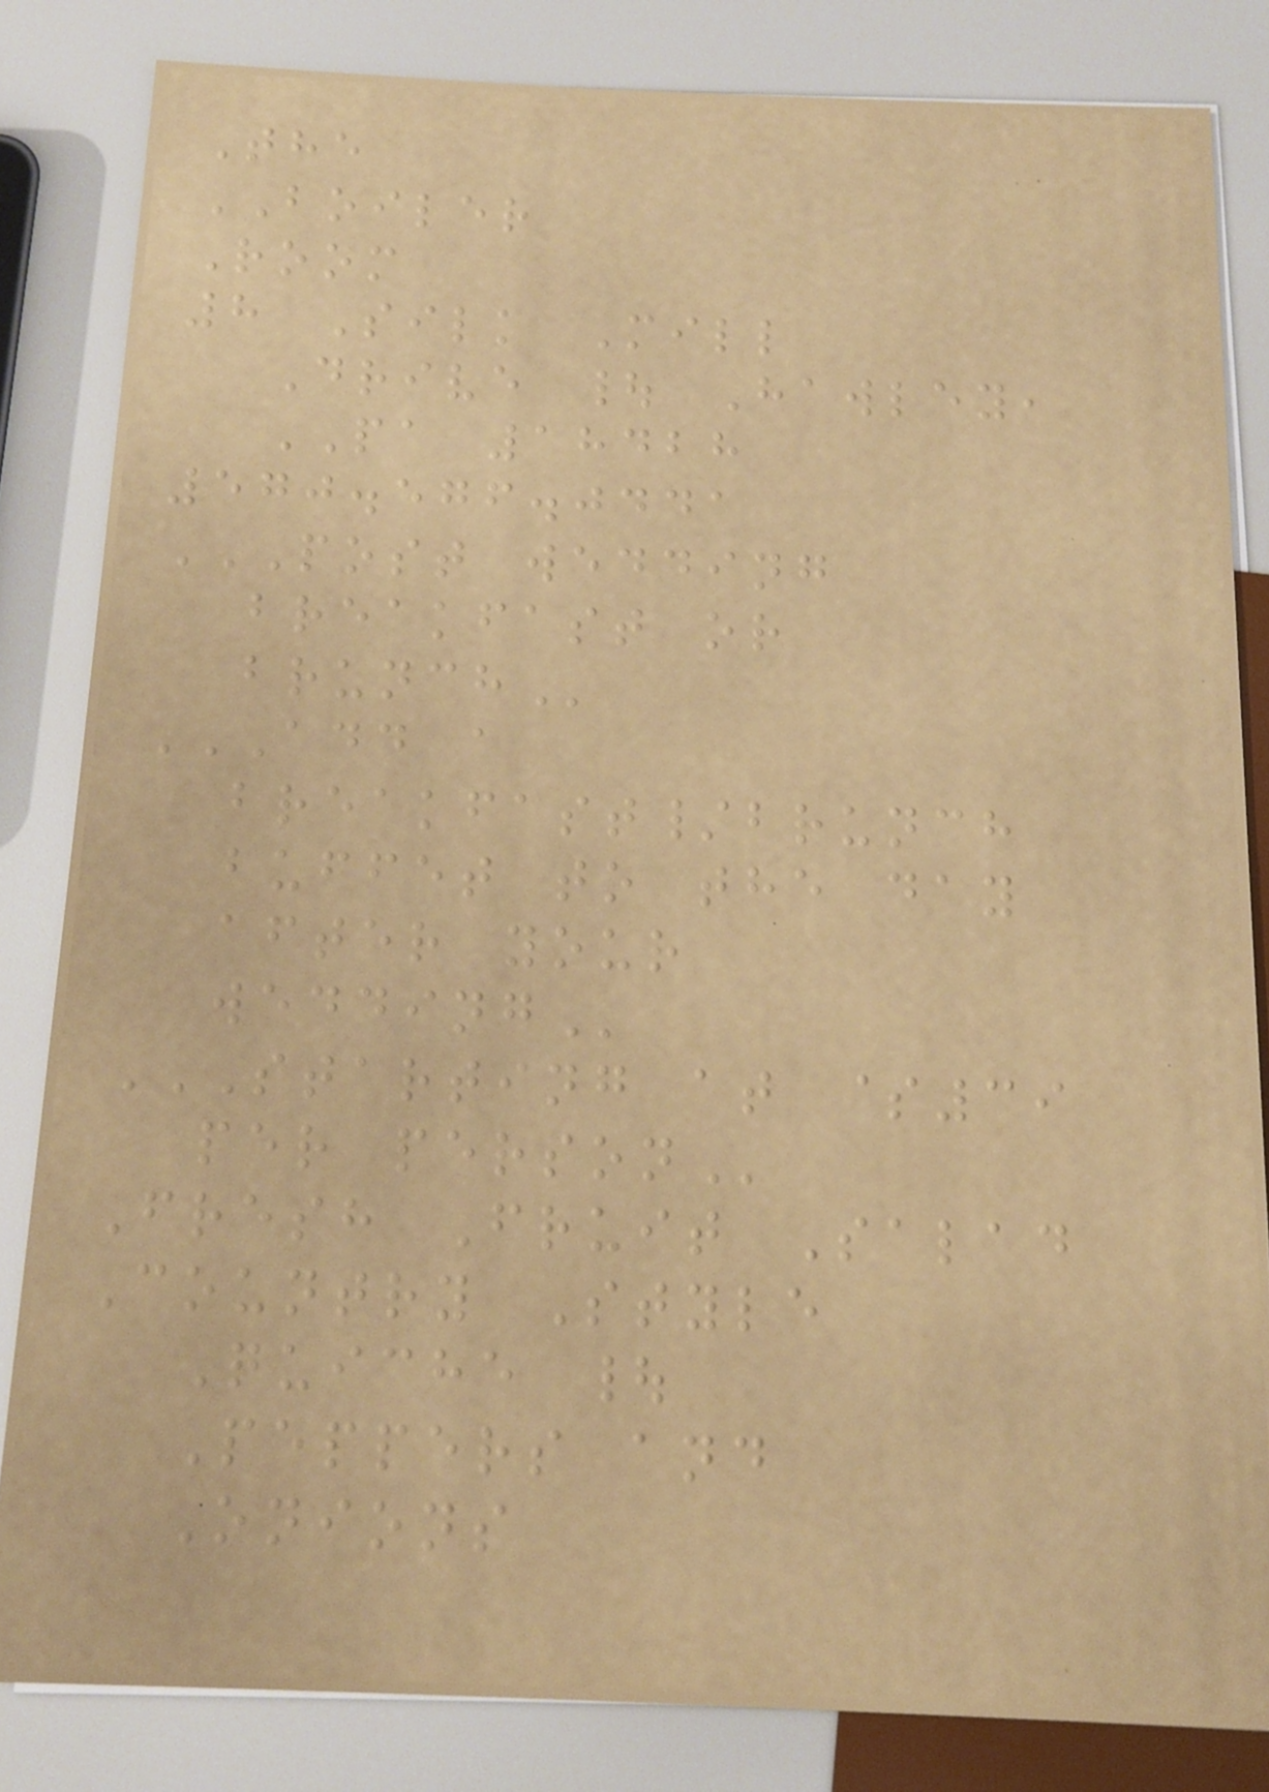The
BOILER
Room
8 Silk Mill
Drive | Hawley,
PA 18428
570.576.0441
POST WEDDING
BREAKFAST OR
BRUNCH
ADD A
BREAKFAST/BRUNCH
BUFFET TO THE DAY
AFTER YOUR
WEDDING
STARTING AT $39
PER PERSON
Fresh Fruit Salad
Country Style
Quiche |
Peppers and
Onions
